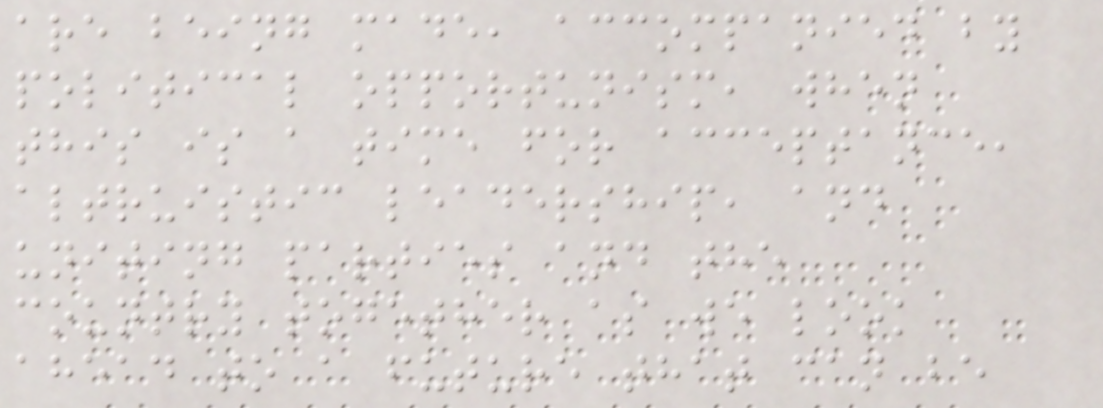are being made, accompanied by
political opportunism, when
this is a time for acceptance,
altruistic leadership, and
uniting parties and the
country together as we look
ahead to a future that can be
